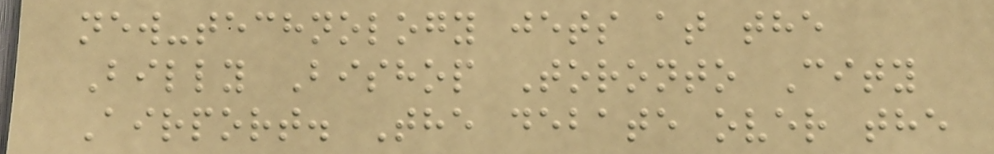new-technology jets at the
Billy Bishop Toronto City
Airport. The debate over the
